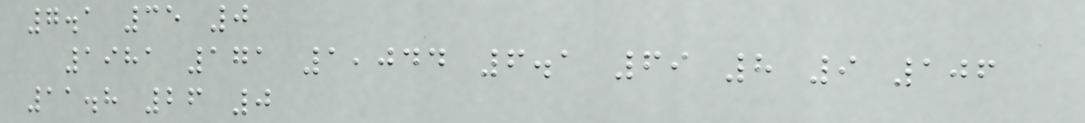7.1 35 0
1981 171 1,044 6.1 69 8 9 106
11.8 26 0
